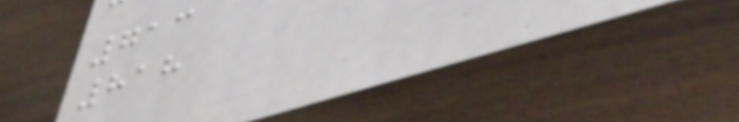713
818
